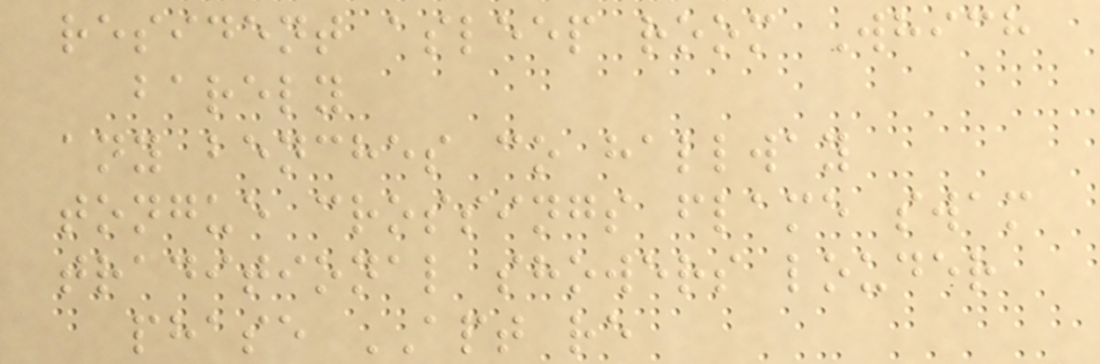resident asleep room Which
barely
any benches co hallway
tongue crossings flame swam
traditional showers louder
phase APT re
